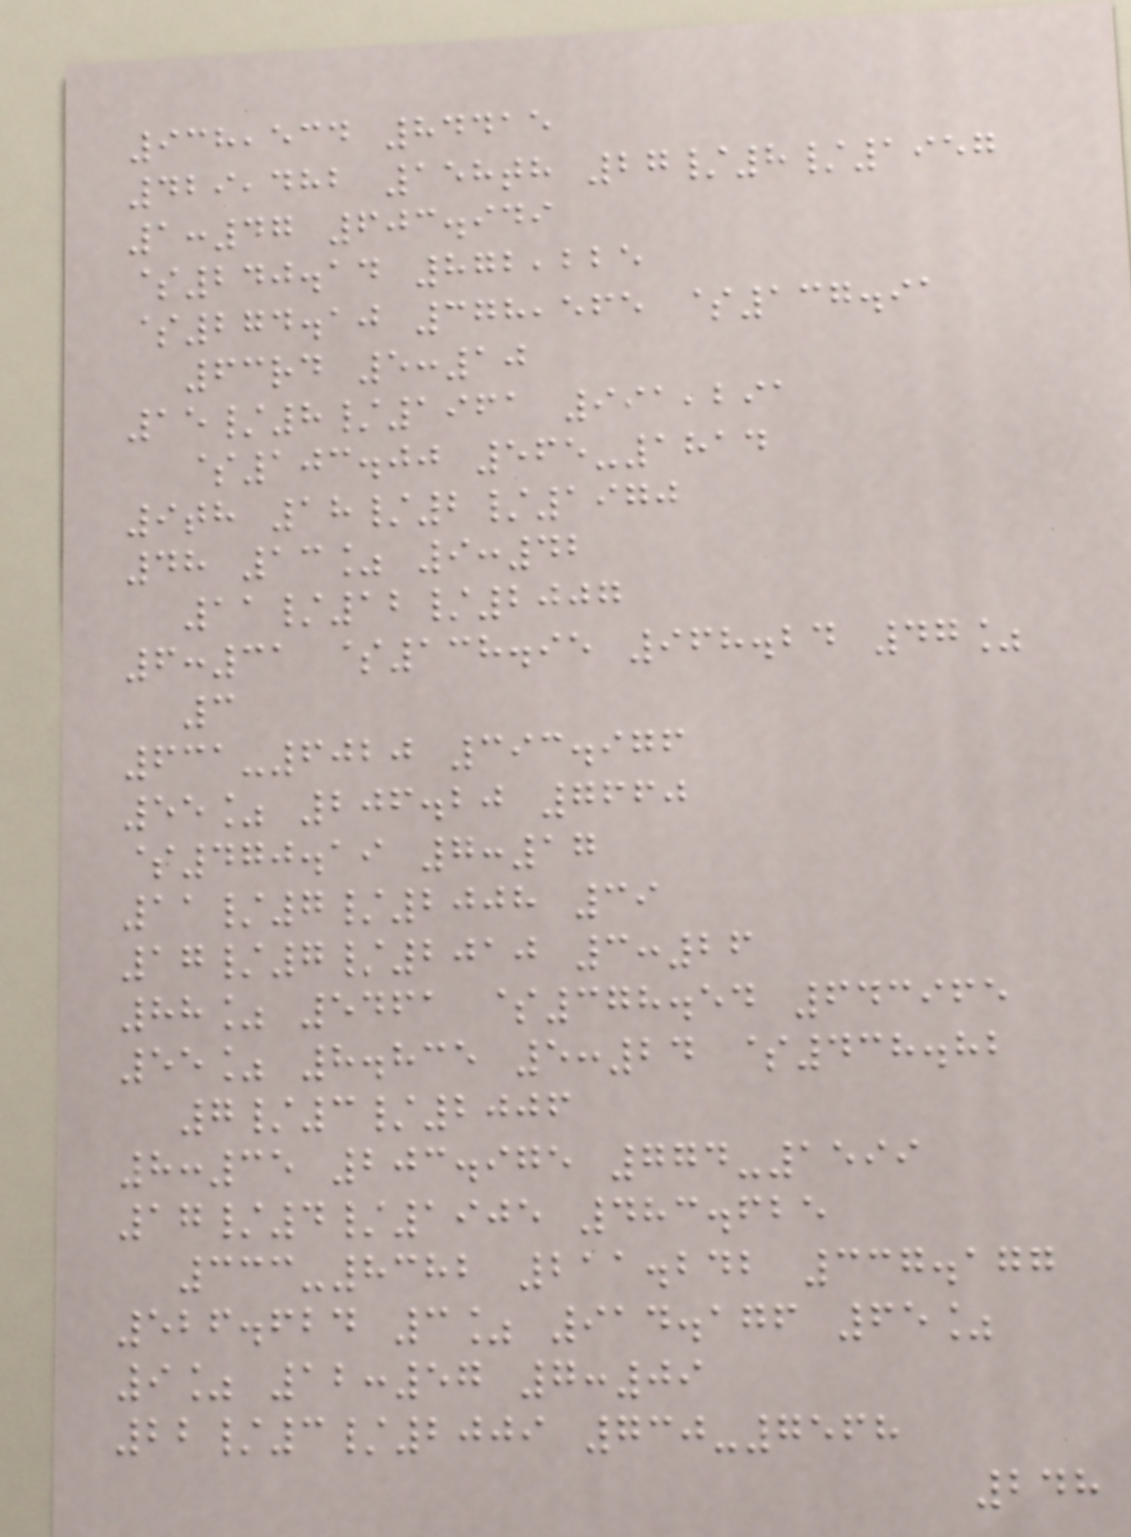938,534 84415
429,482 158th 27/8/1957
1:47 603.949
$240.14 872,225
$274.10 378,565 $137.91
63rd 5:10
15/8/1961 991,291
$103.00 565-1814
9th 18/2/1970
48 13% 9:42
11/12/2007
6:31 $138.95 968.24 47%
3
631-6020 393.976
55% 206.20 7660
$470.19 7:17
11/7/2008 39
17/7/2010 3:26
88% 5461 $378.54 643965
55% 8.835 5:24 $438.82
7/3/2006
8:35 203.975 774-1599
17/4/1905 483.625
333-8382 211.242 337.177
526.624 3% 914.176 65%
9% 12:57 7:09
22/3/2009 730-7568
248
